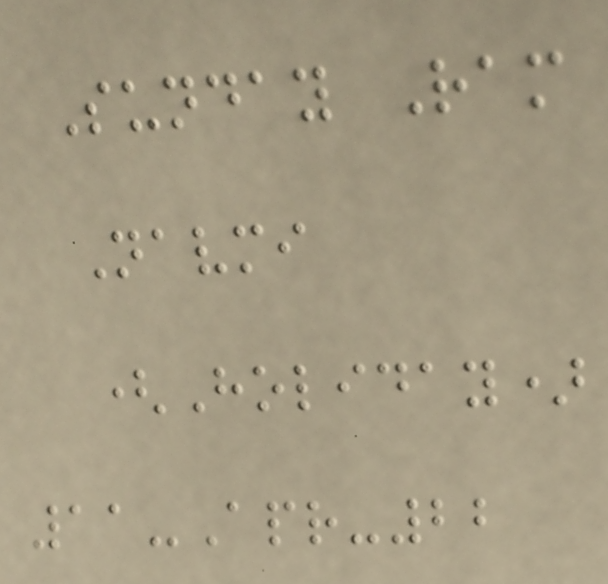Sunday Ram
Navmi
(Holiday)
11-Apr-22
